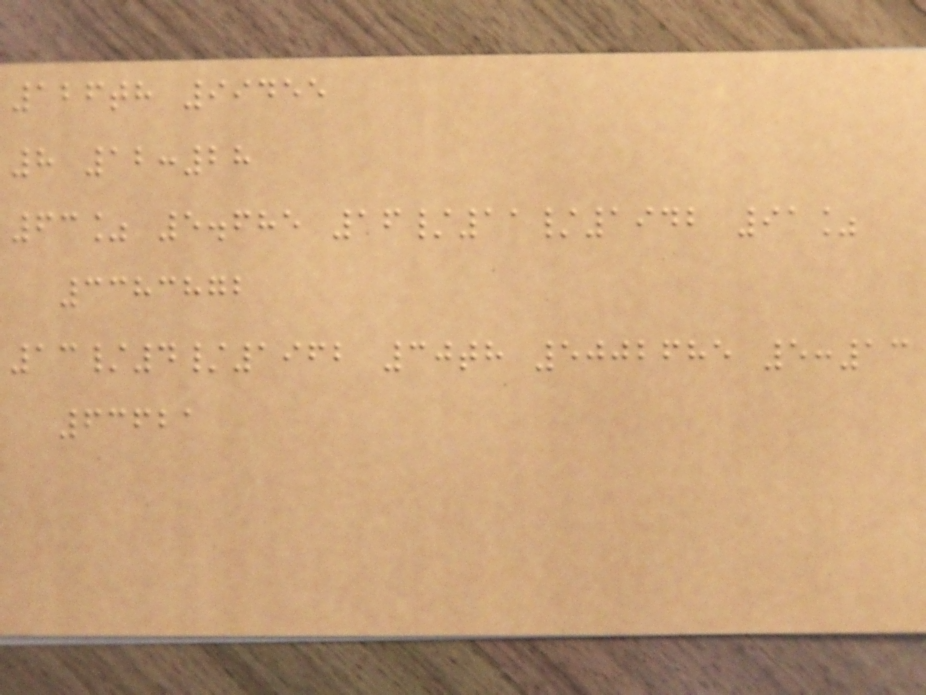126th 99455
8 12:28
63% 5.685 16/11/1942 91%
3383872
13/4/1962 30th 5002685 5:13
63621
